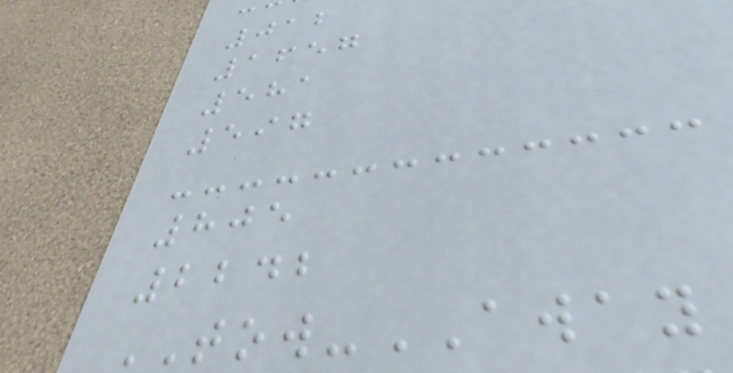012
1657
581
597
805
2242
TOW-AWAY
